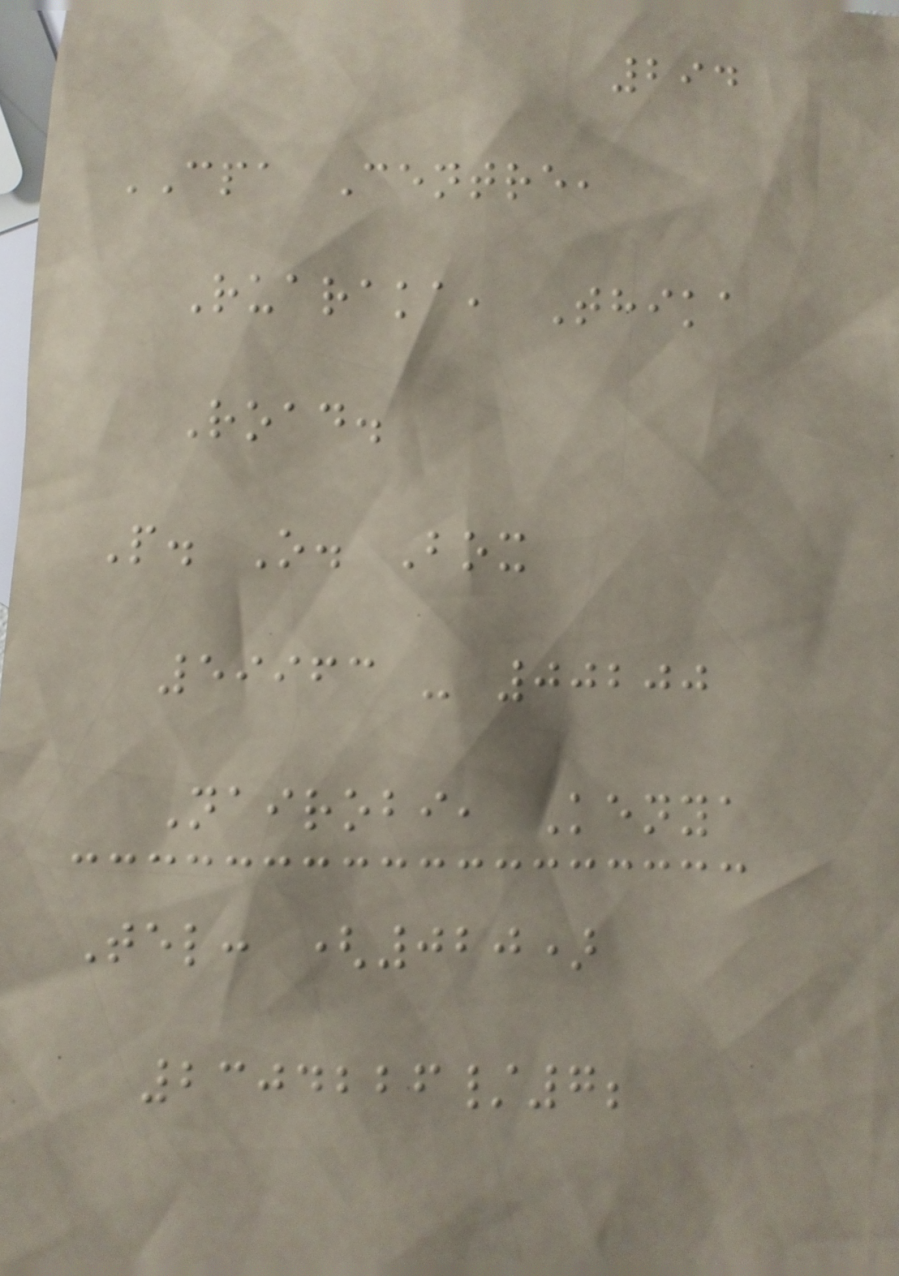294
CPA Centre,
Ruaraka, Thika
Road.
P. O. Box
59963 - 00200
Nairobi, Kenya
Tel: (020)
2304226/7;
